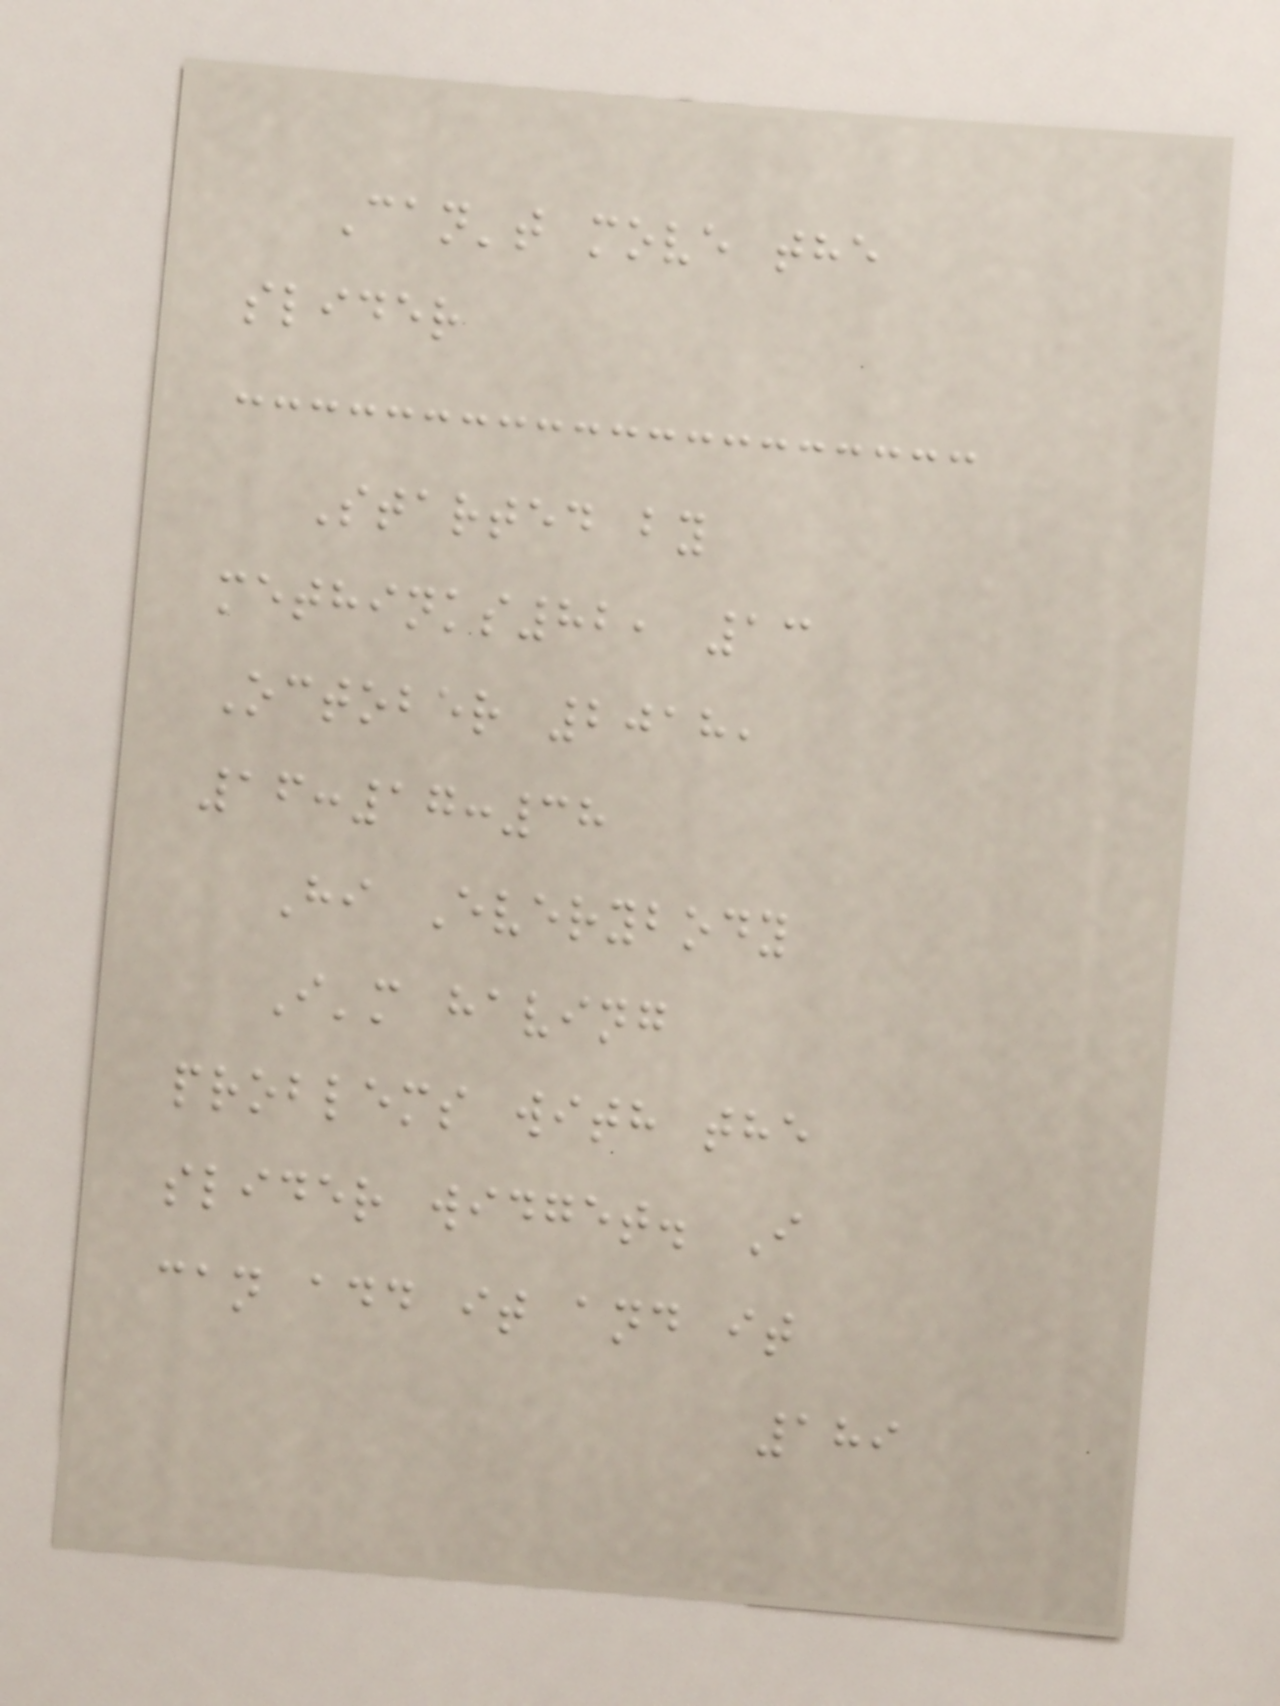Can't move the
slider
Started by
methinks82, 13
October 2018,
16:17:38
Hi Everybody
I'm having
problems with the
slider widget. I
can add it and it
189
